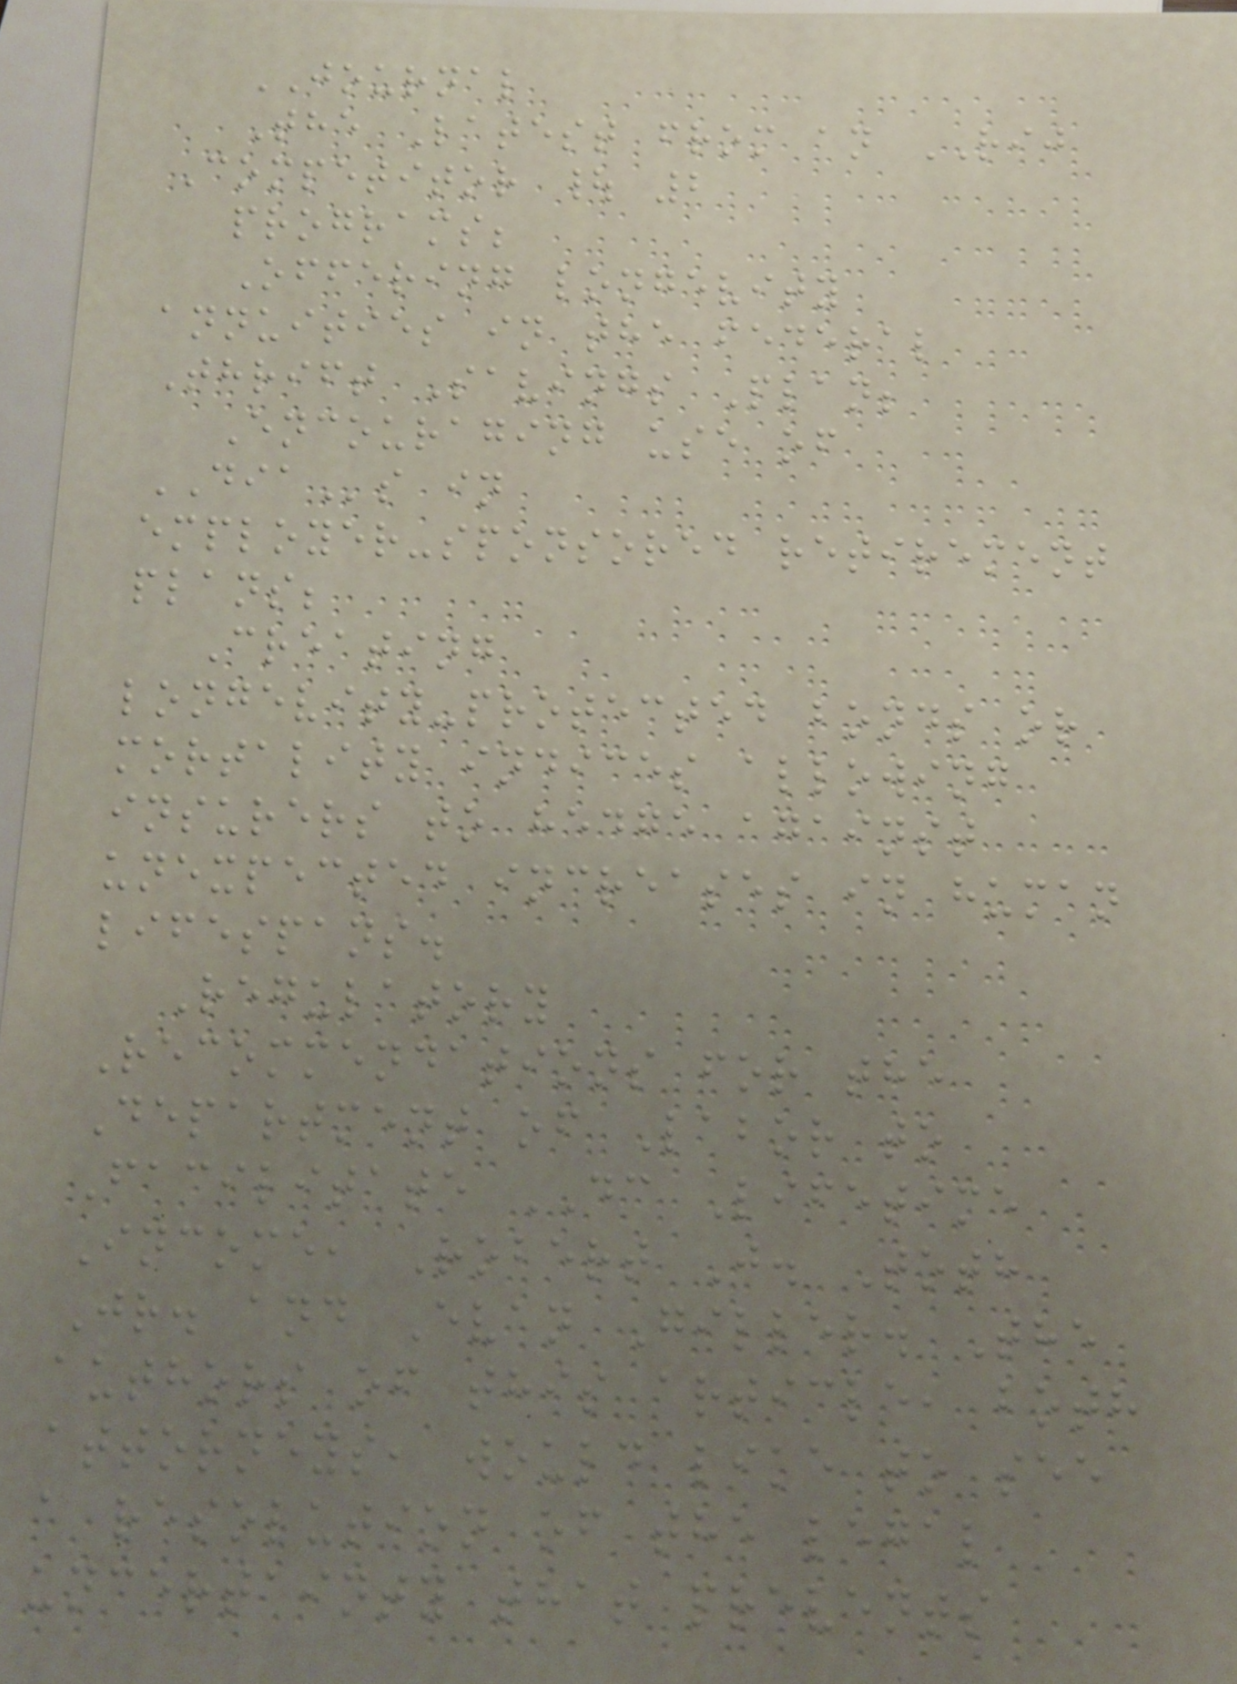JOURNAL
The Latest from an RIJ
Competitor | 2
programs;
Offering longevity
annuities in the federal
Thrift Savings Plan;
Encouraging use of
DIAs in
employer-sponsored retirement
plans;
Creating
longevity-protected bonds or
mortality indices allowing
insurers to hedge against
unexpected increases in human
lifespans.
Regulatory
Recommendations for the
Department of Labor to
Facilitate DC Lifetime
Income, Robert J. Toth
Jr. and Evan Giller. The
authors of this article, both
attorneys, would like to see
a resolution of the legal
uncertainty that prevents
